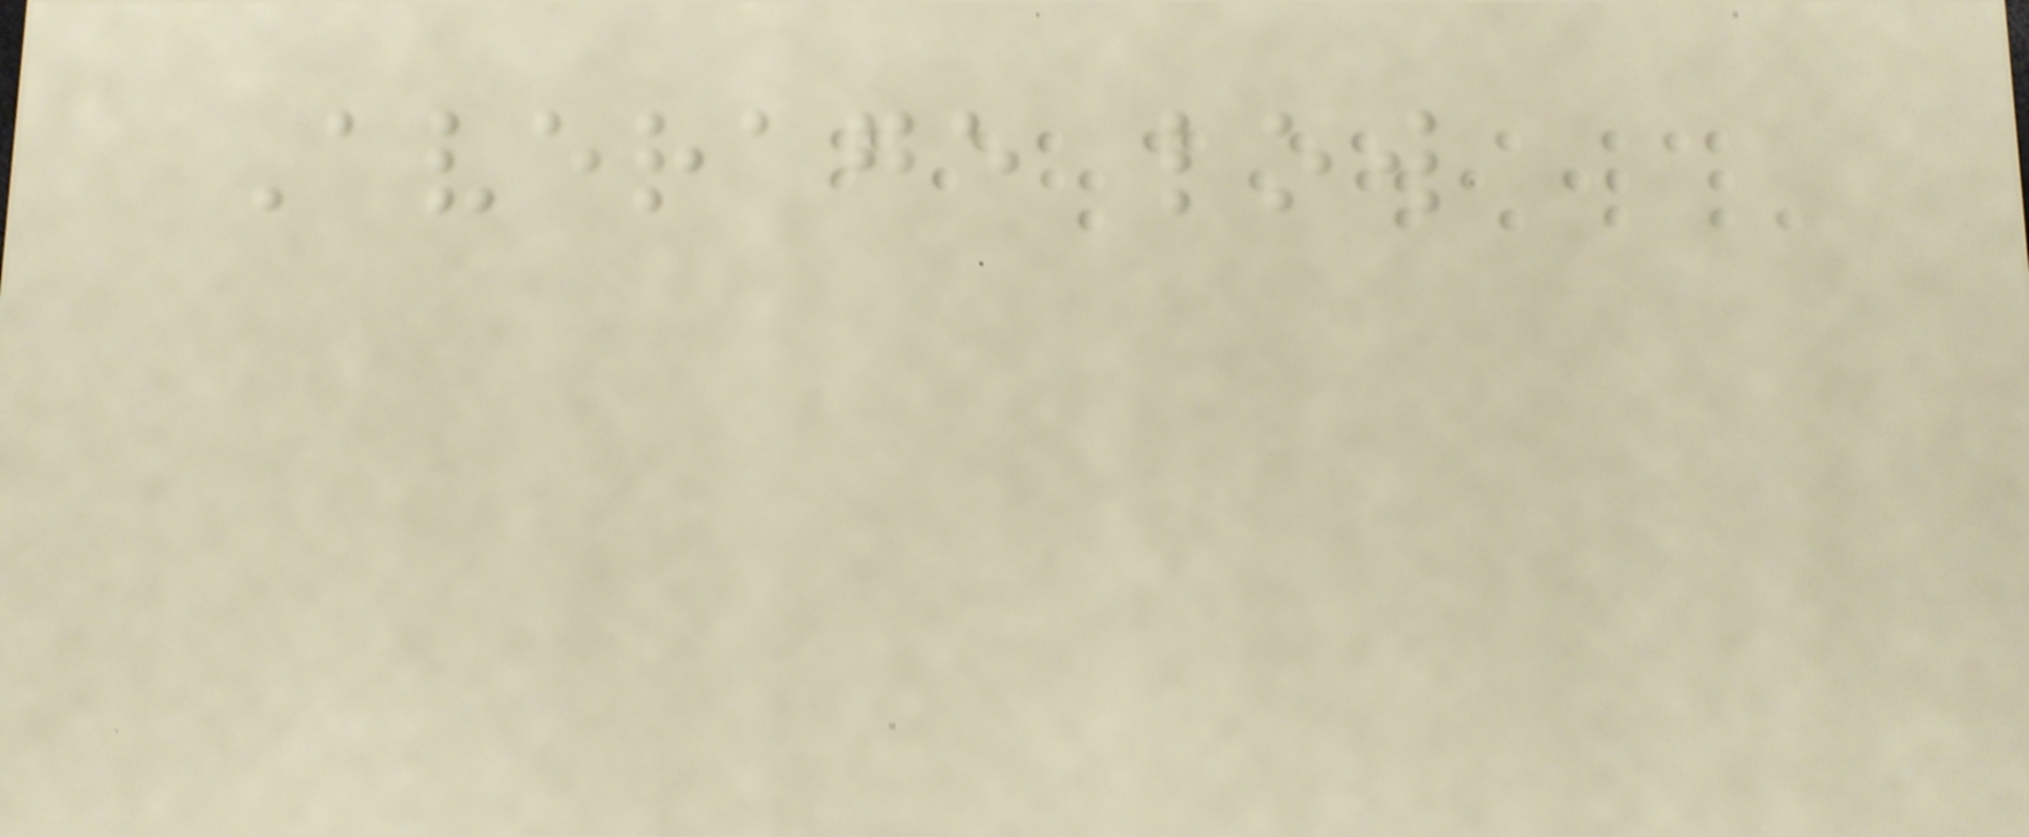Average low
